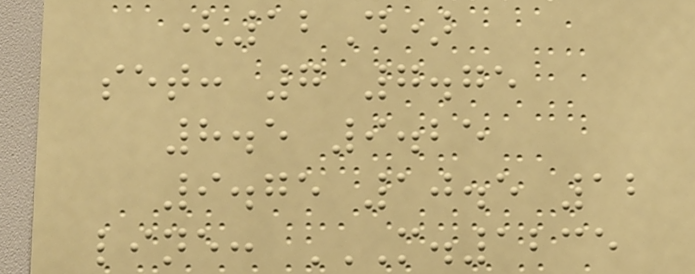(12D)
set: 7 7.75
8.5 9.25
9.75 10.5 12
line: M.1235
